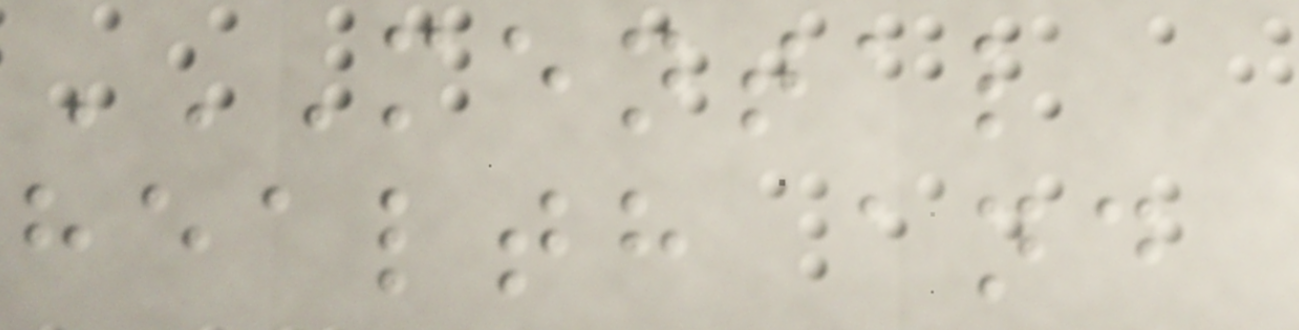MENTAL
HEALTH AND
